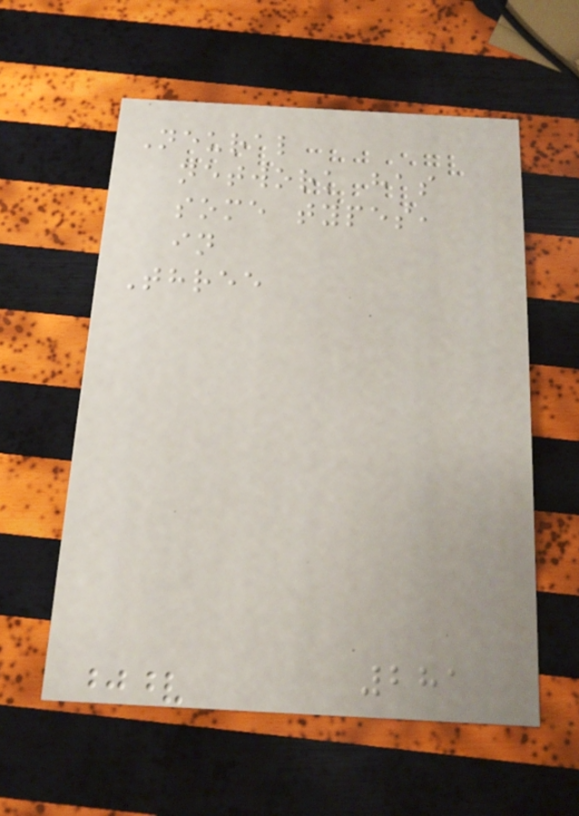Neural
network has
some types,
in
Three
281
